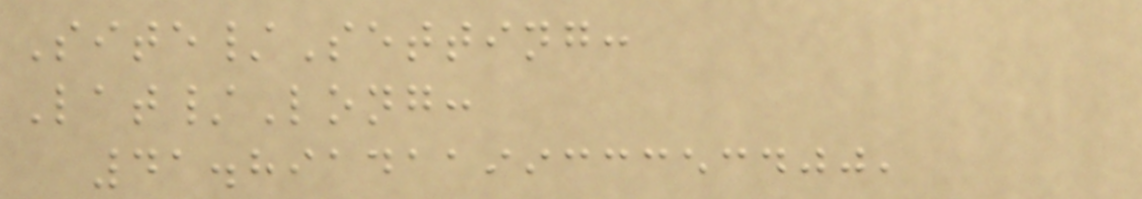Site/Setting:
Lat/Long:
41.8914119933353400,
